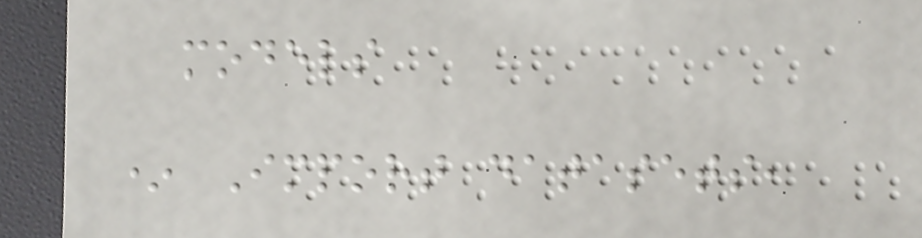models
* Import datasets,
